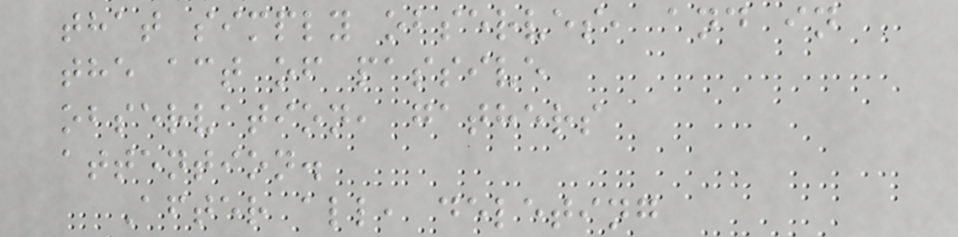that simply observes, and in
the act of passive
observation, gathers
attention.
After all, deleting
